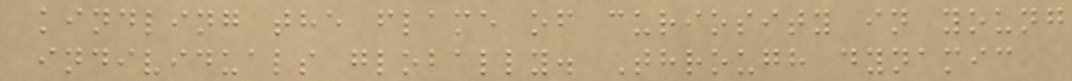kindling the flame of curiosity in young
individuals globally. Through dynamic
